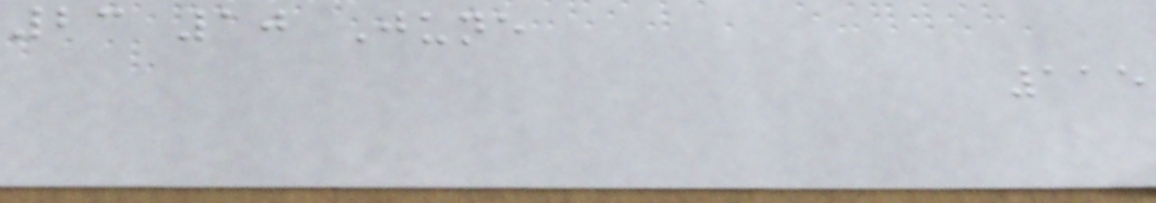23 10 June
115
